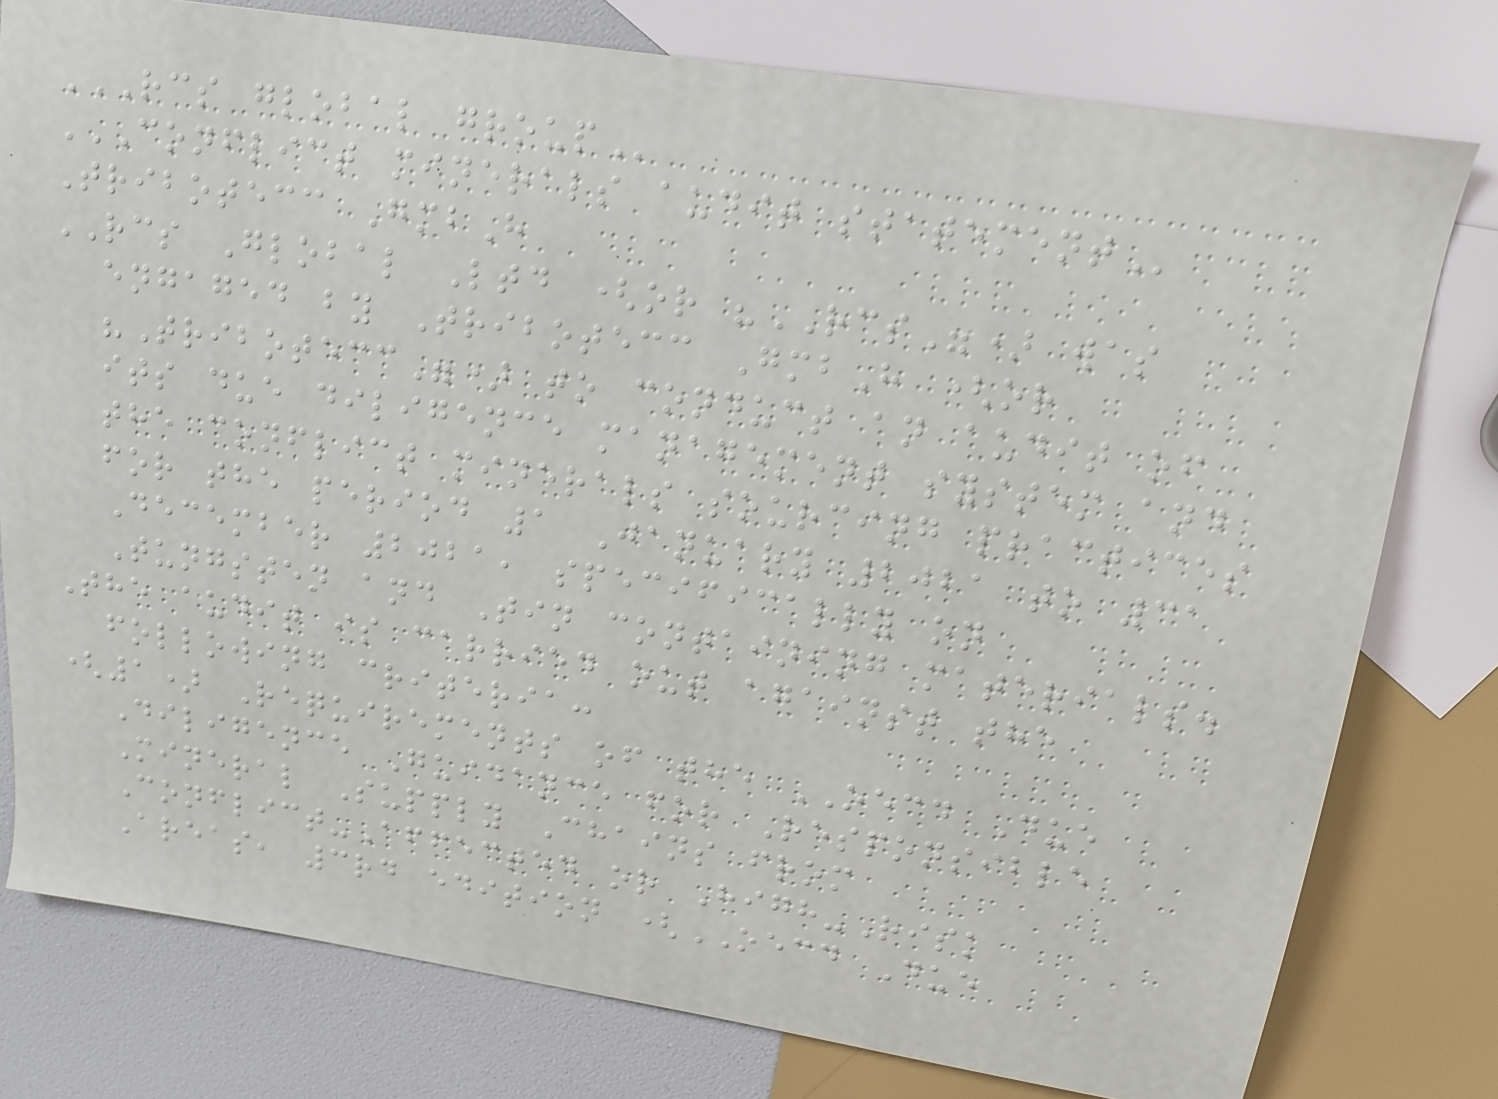RCS GLOBAL GROUP
CONFLICT MINERALS AUDIT STATEMENT
Tribotecc GmbH
RCS Global Ltd (or "RCS") was
engaged by Tribotecc GmbH (or
"Tribotecc") to conduct an audit of
its due diligence management system and
the conflict minerals sourcing practices
for the period 1 January 2021 to 31
December 2021, specifically on
Tungsten and Tin containing materials.
The audit is carried out against the
following criteria:
(1) Requirements of the OECD Due
Diligence Guidance for Responsible
Mineral Supply Chains from
Conflict-Affected or High-Risk
Areas, 3rd edition (OECD Due
